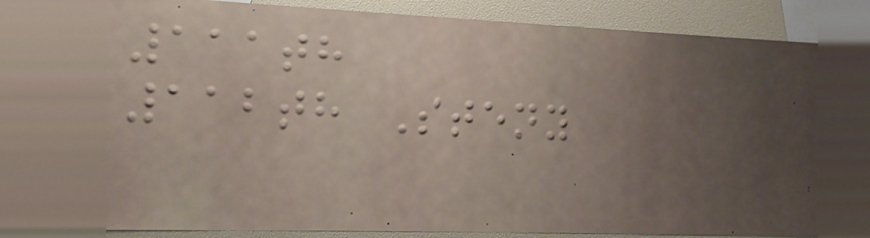111th
112th Steny
